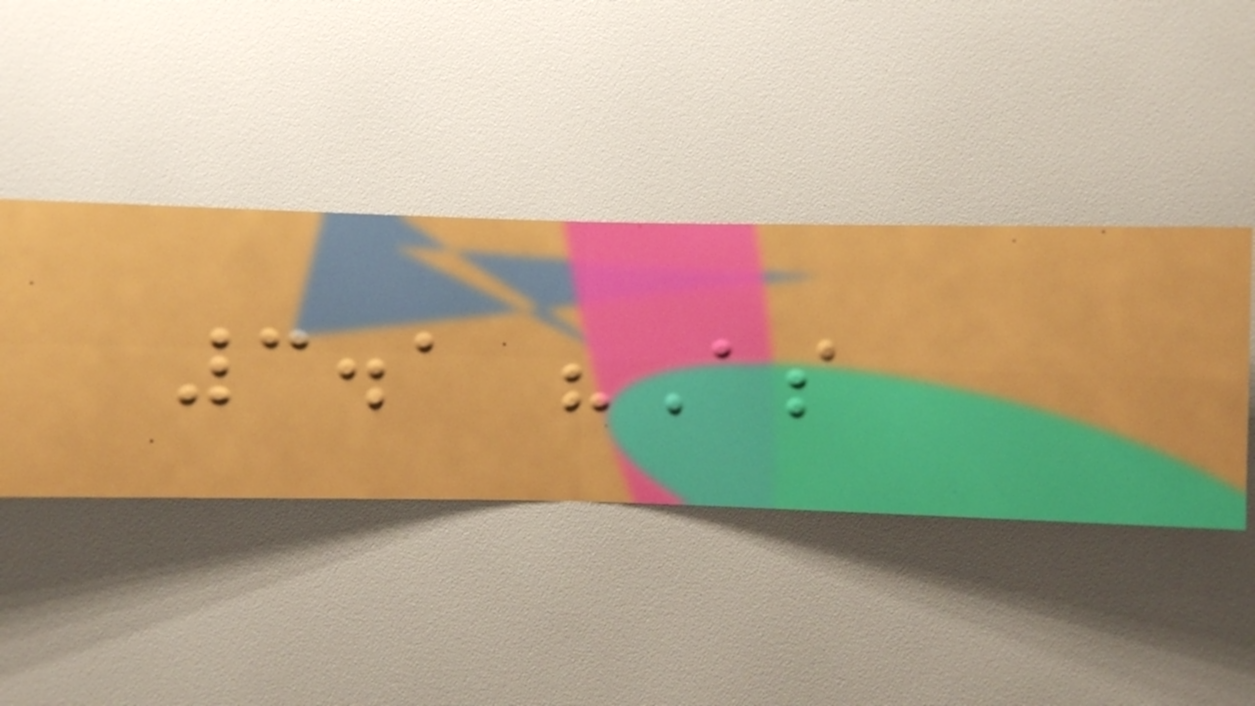3.1 "As
